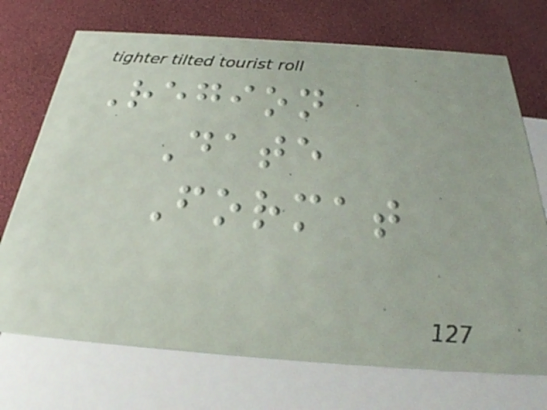Region
Date
Format
